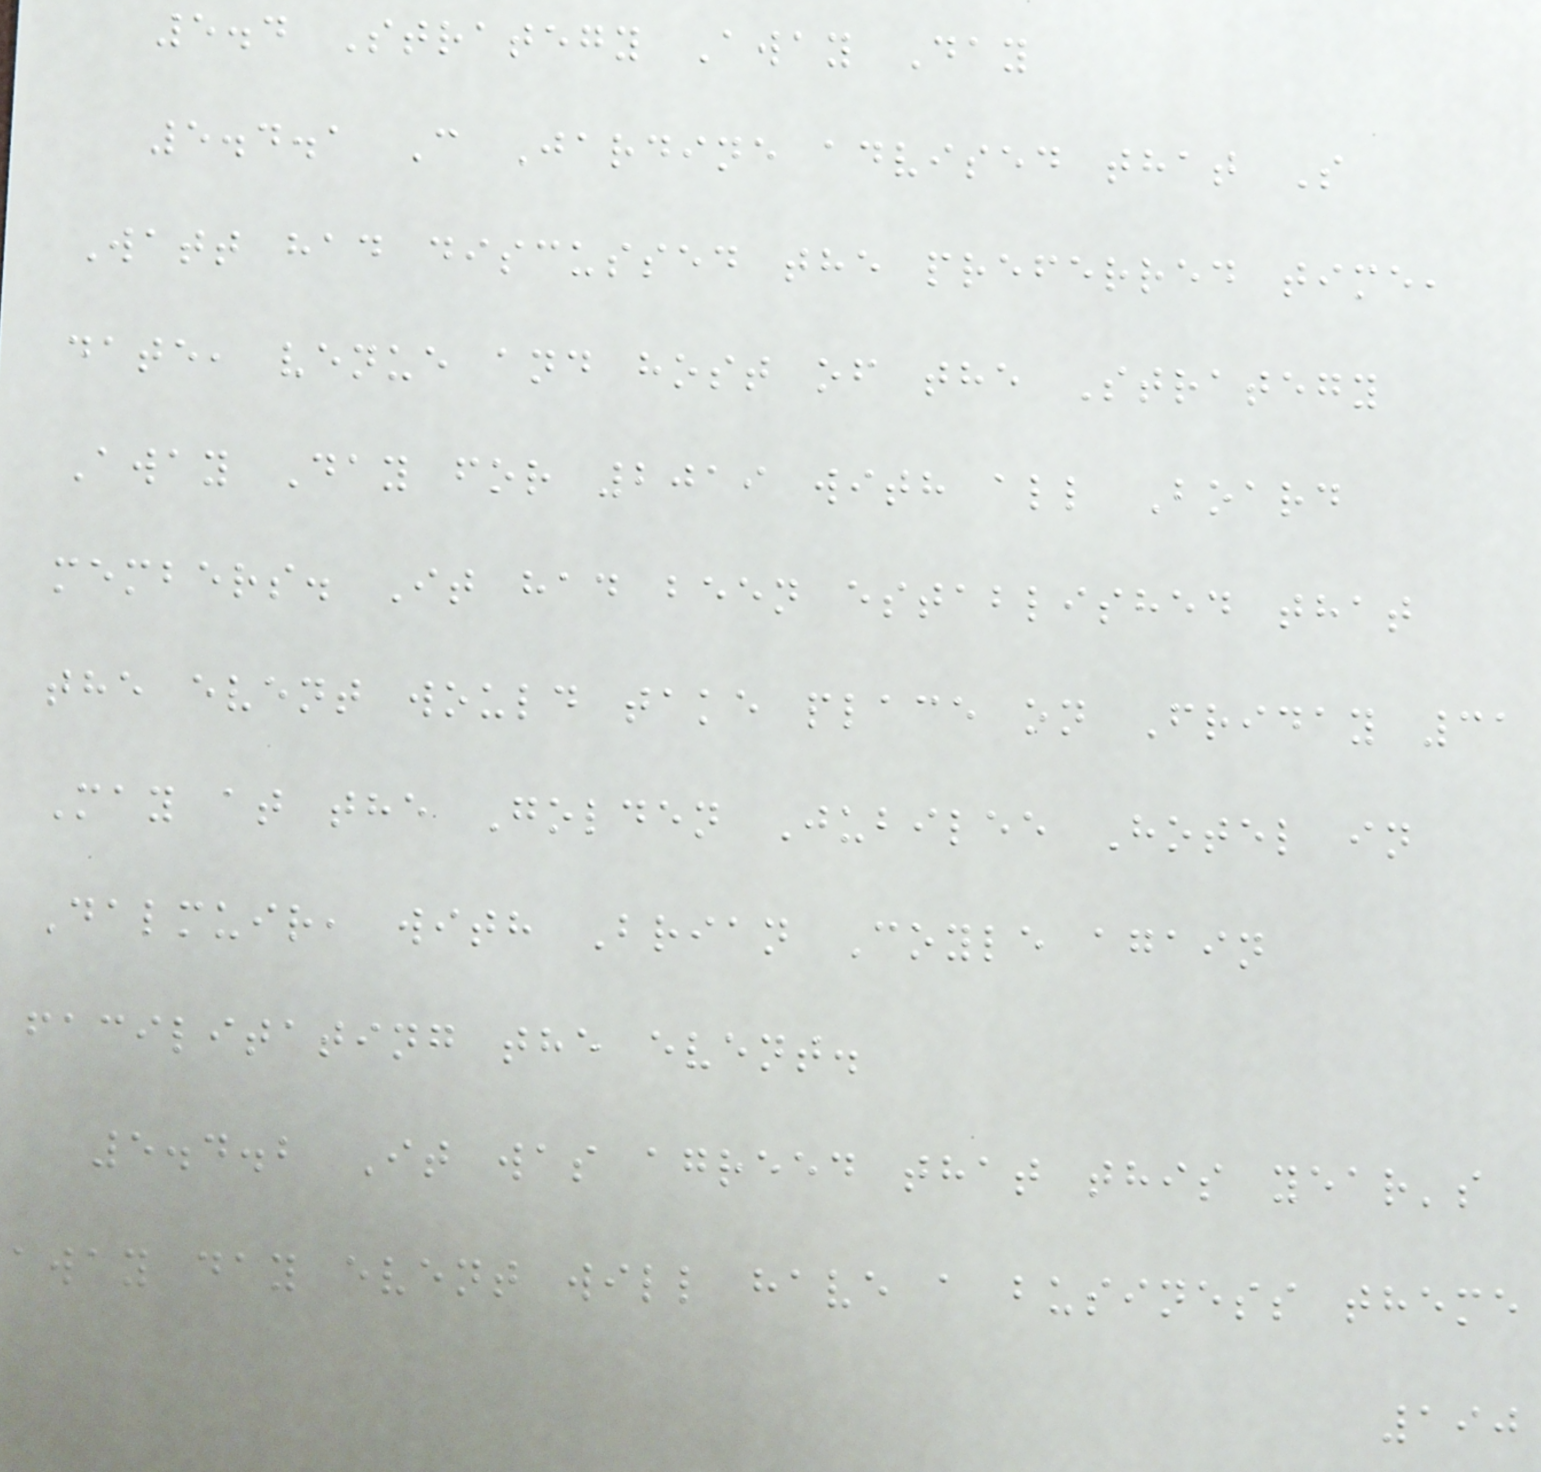5.4 Strategy Away Day
5.4.1 C Jardine advised that S
Watt had discussed the preferred time,
date, venue and host of the Strategy
Away Day for 2019 with all Board
members. It had been established that
the event would take place on Friday 31
May at the Golden Jubilee Hotel in
Dalmuir, with Brian Coyle again
facilitating the event.
5.4.2 It was agreed that this year's
away day event will have a business theme
190
